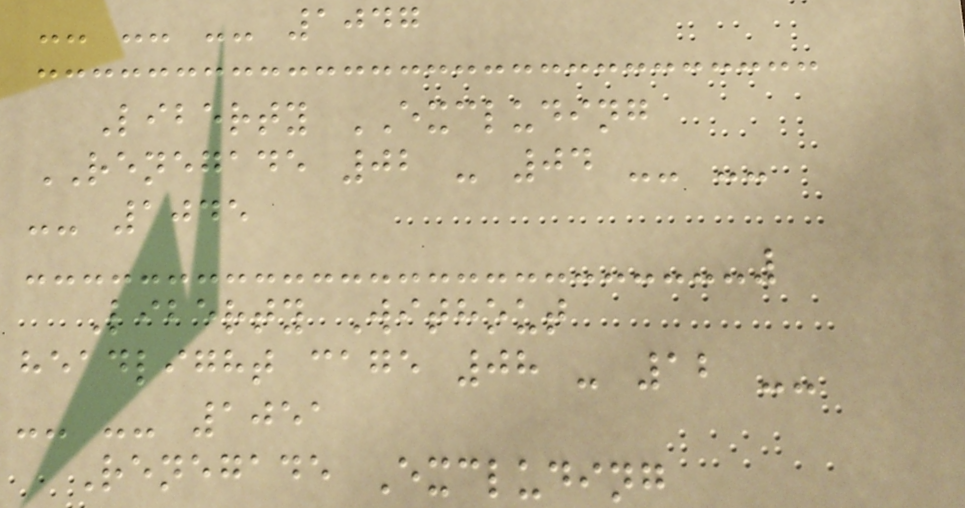-- -- -- 1047
Liberty EXCLUDING
RENEGADE 02 - 04 -- --
-- 1045
Liberty Without
headlight cage 08 - 12 --
-- -- 1051
Renegade Excluding
